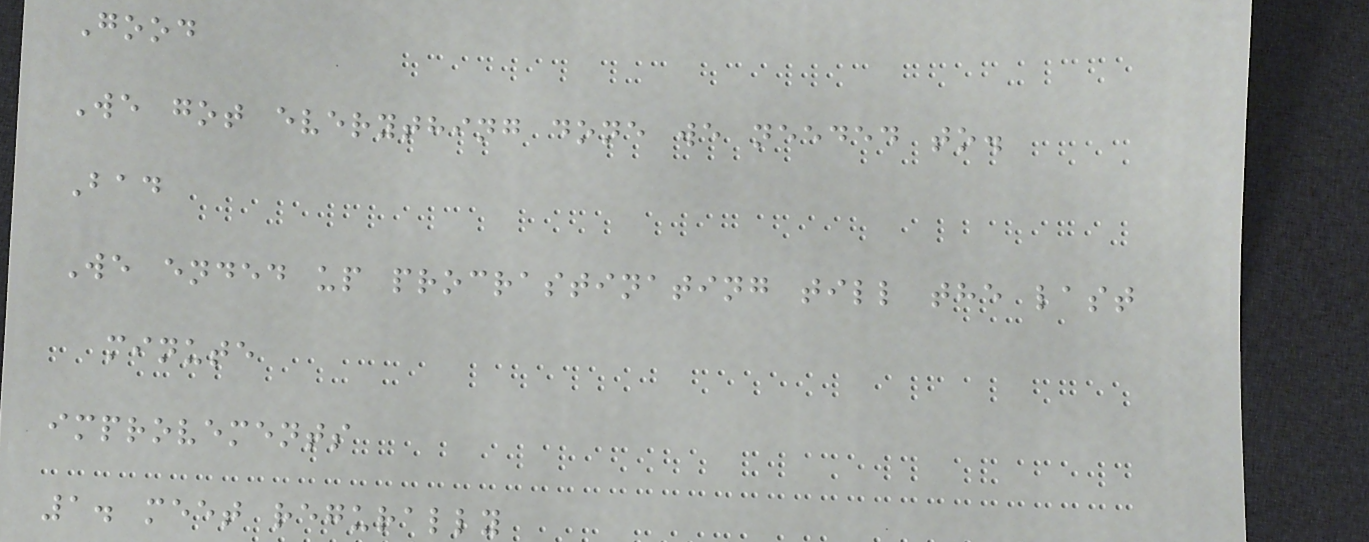Good
We got everything done we needed to.
Bad
We ended up procrastinating till the last
minute
improvements
1. meet regurally
